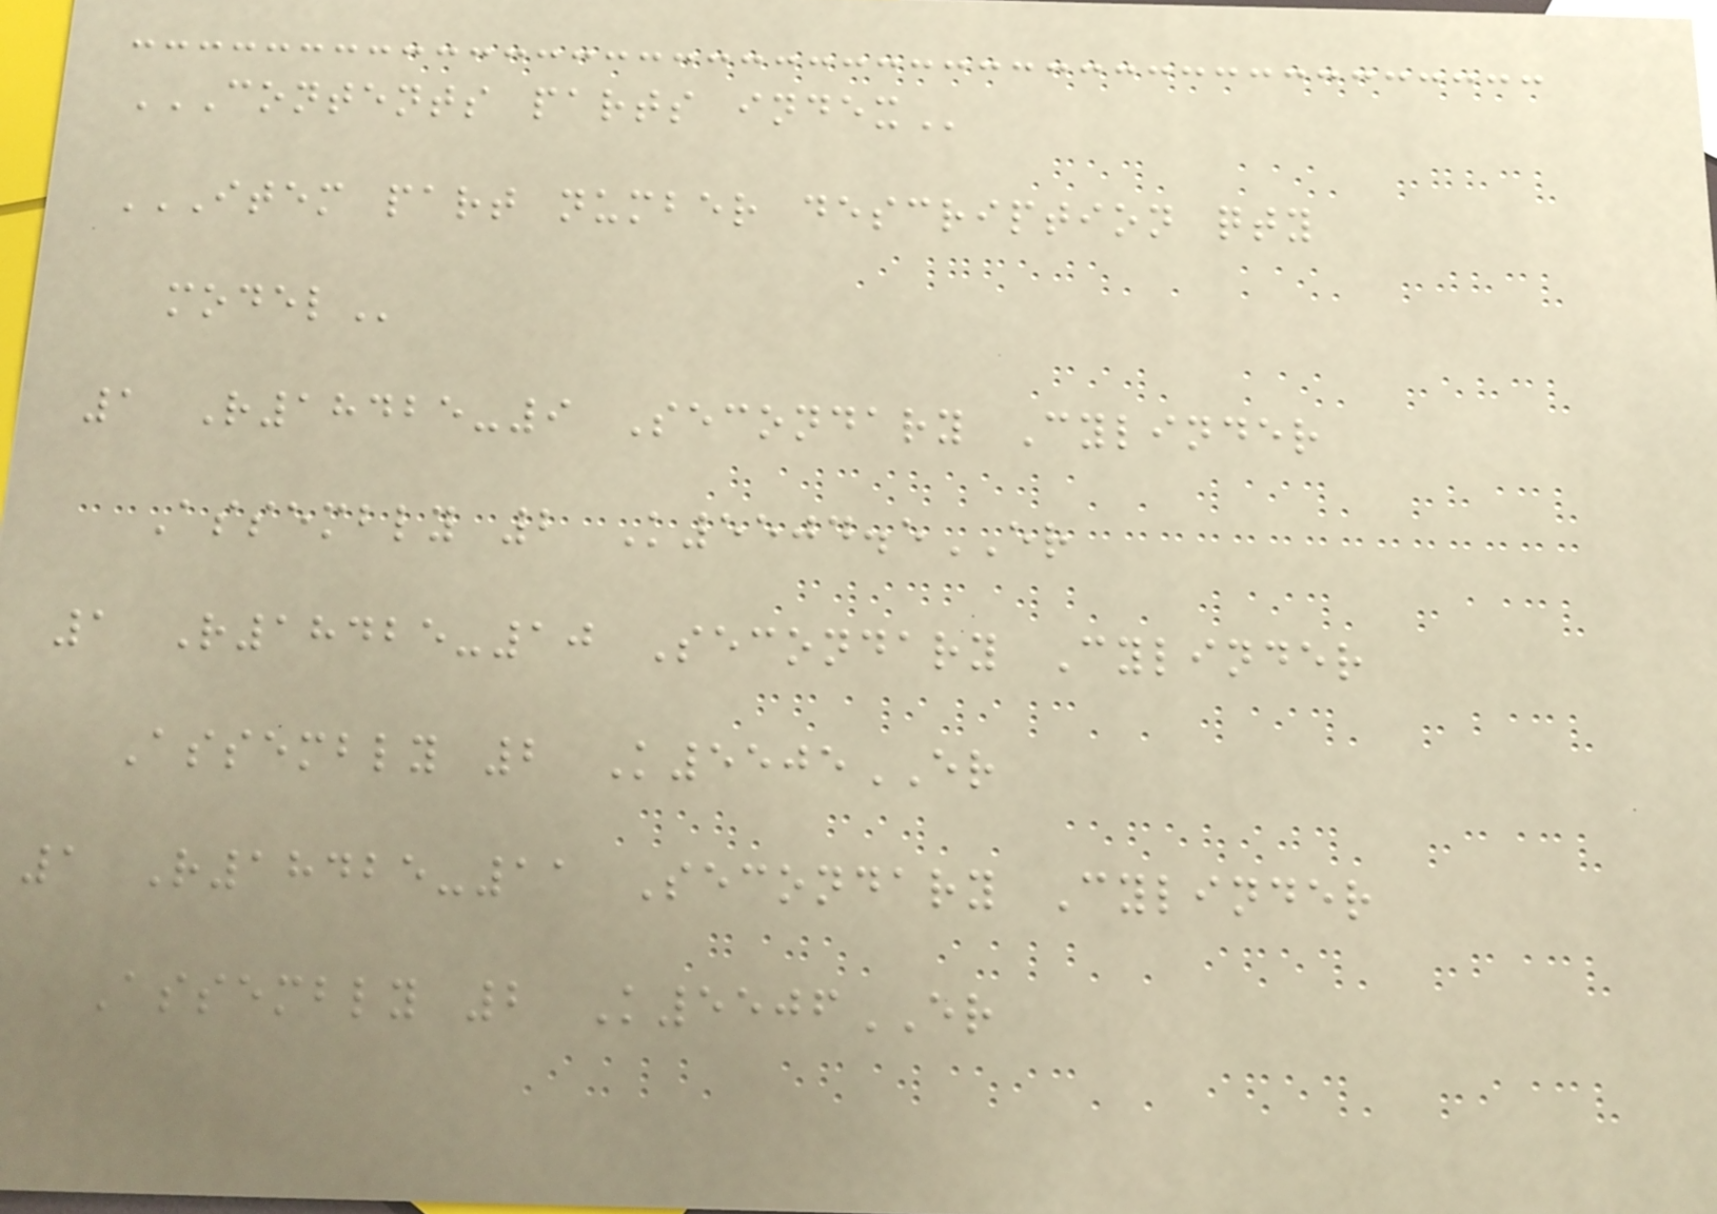CONTENTS PARTS INDEX
ITEM PART NUMBER DESCRIPTION QTY
MODEL
1 R18425-9 Secondary Cylinder
Assembly 2 K5504.5ER
1 R18425-10 Secondary Cylinder
Assembly 2 K5505ER
1 R18425-11 Secondary Cylinder
Assembly 2 K5506ER
